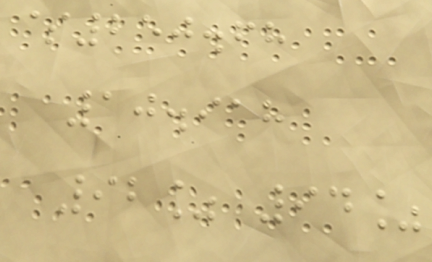$250.68
10.918
92% 94%
